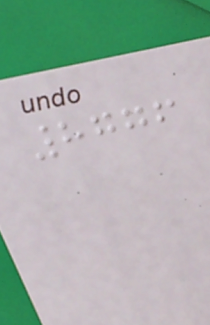8776
